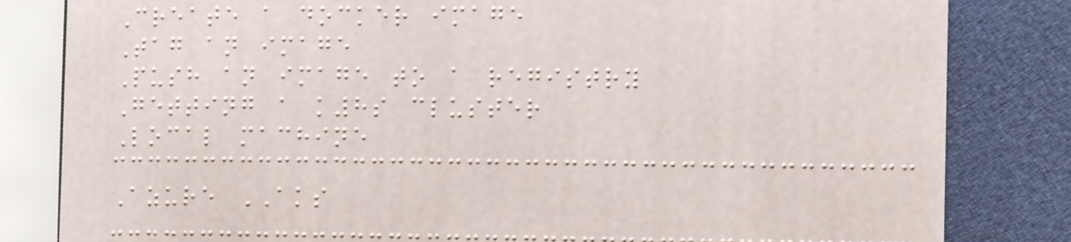Create a docker image
Tag an image
Push an image to a registry
Getting a k8s cluster
Local machine
Azure AKS
